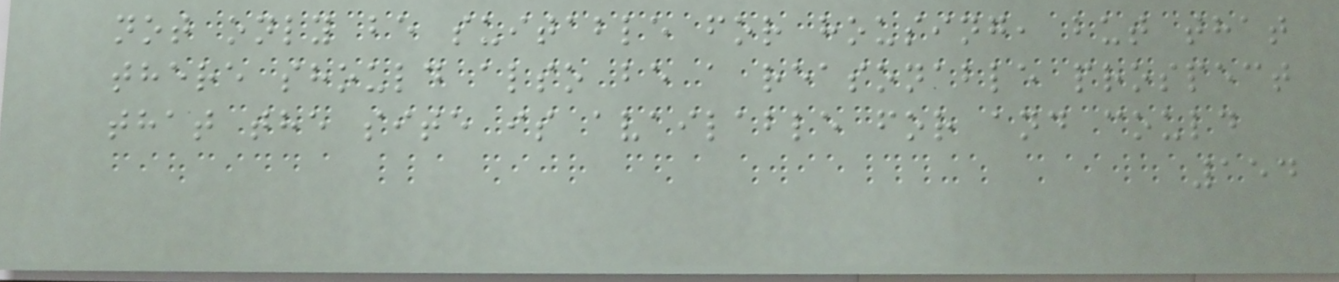not only be suitable for housing, but that
there should also be a reasonable prospect
that the site is available for and could
154
